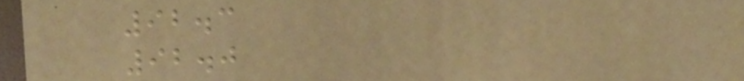92.3
92.0
